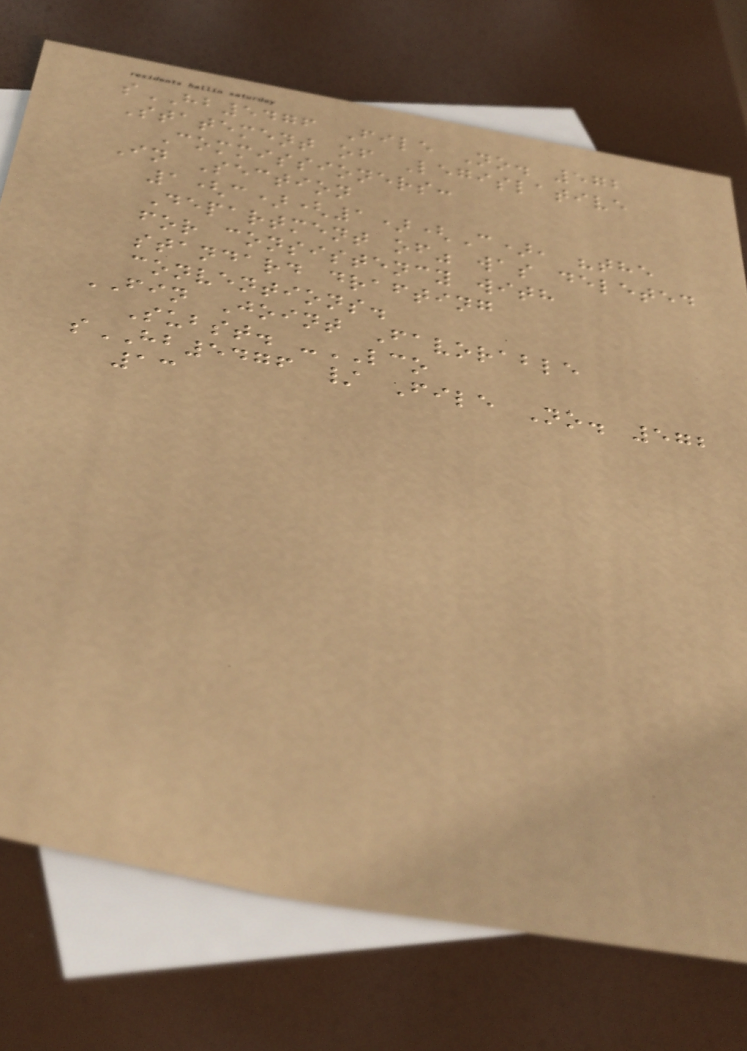sHB5476 File No. 572
Statement of Legislative
Commissioners:
In Section
1(c)(1)(C), "the
Department of" was deleted
for consistency with
standard drafting
conventions.
FIN Joint Favorable
Subst. -LCO
sHB5476 / File No. 572
13
